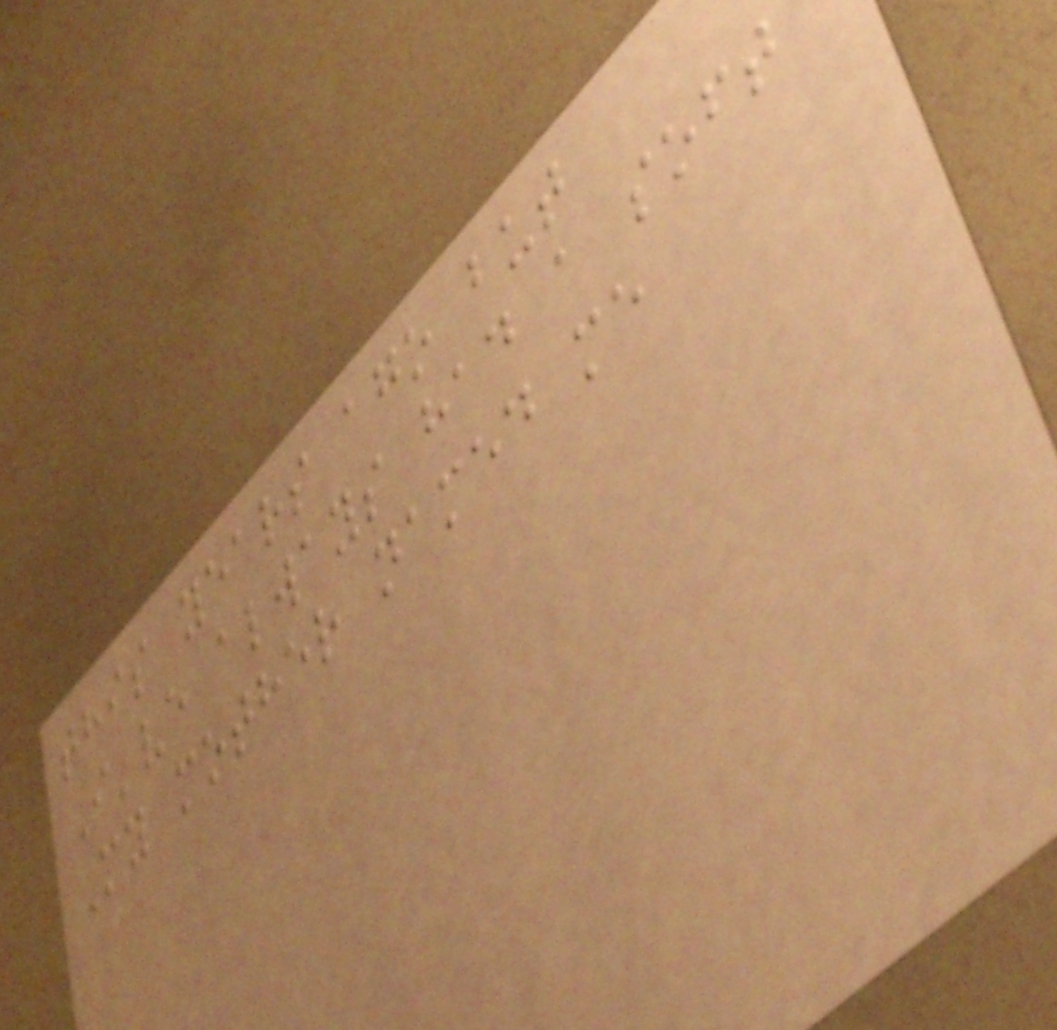this years ago but
I've always had a soft
My mother named me
